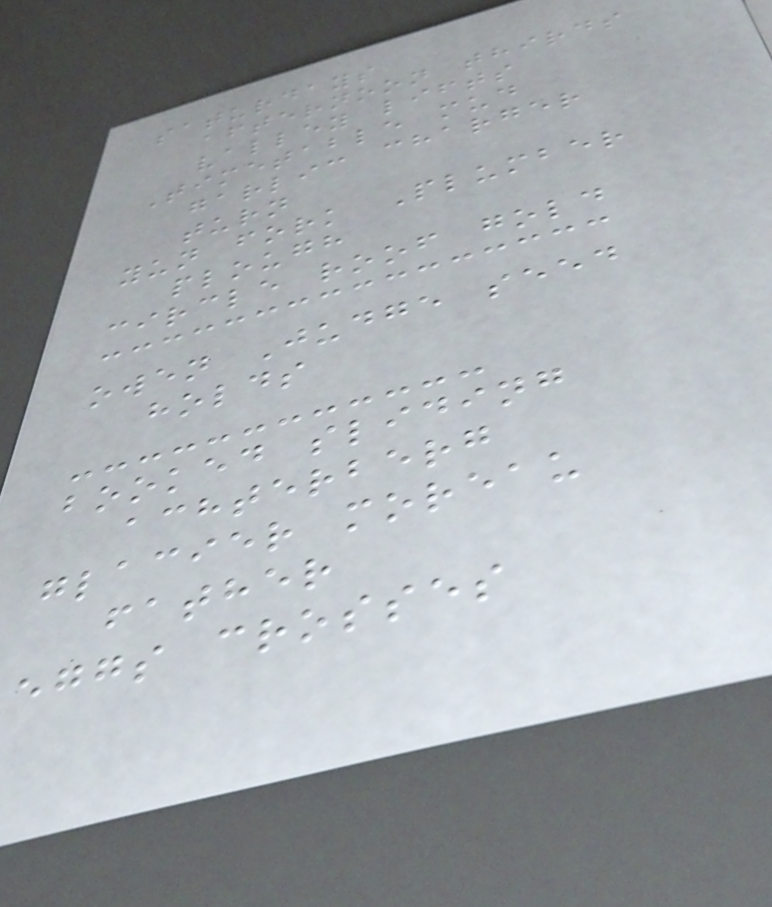saturdays
afternoon thirds
valley lifts
Timetable mud
garlic charger
turn
yun fork Plumber
plough
circle roof gold
owen Judge seed
holds
booked sliding
achterberg
glacier moreau
father
eggs crosses
